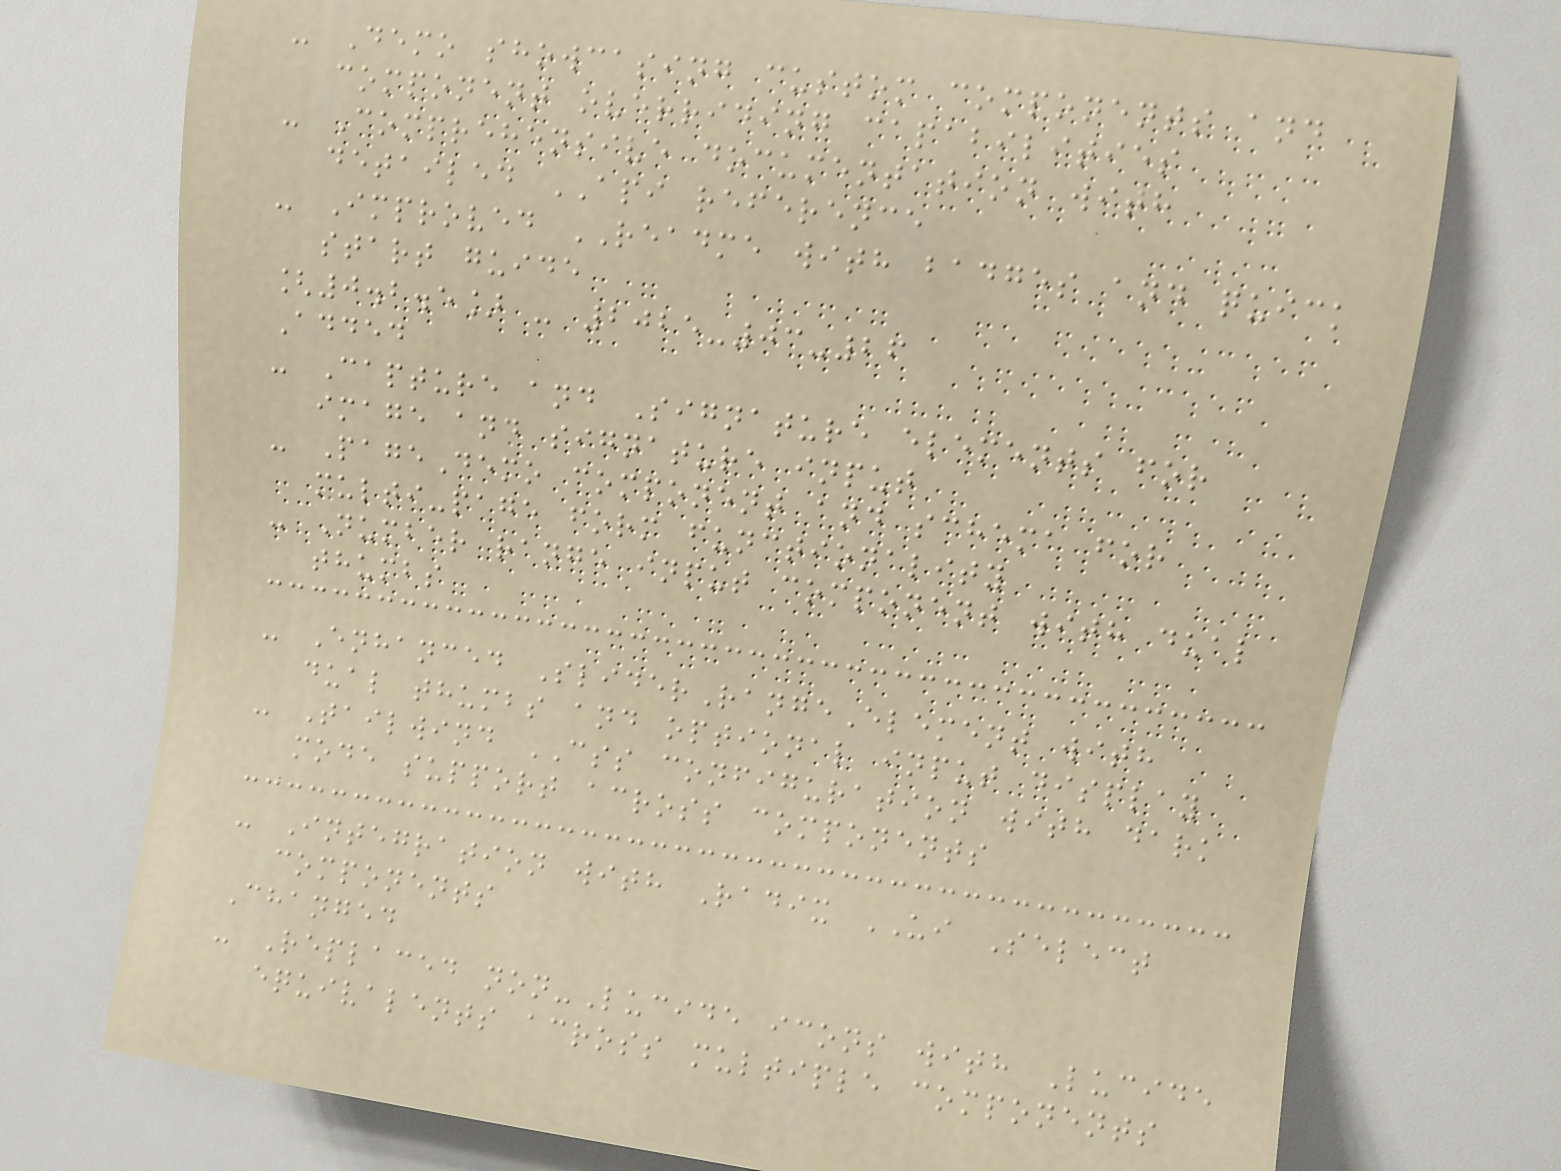- Demo showcasing custom components and
component overriding capabilities
- Comprehensive documentation with
detailed API reference
- Improved README with badges and quick
start guide
[0.2.5] - 2025-03-26
Added
- Capture and Signature elements for
image and signature input
- PageDemo component and schema for
multi-page form functionality
- Number range input component with dual
thumbs
- Enhanced SliderRangeElement with
dual thumbs and optional input display
- Tailwind CSS configuration with dark
mode support across components
- Integration with Radix UI Select
components
Changed
- Replaced non-Lucide icons with Lucide
equivalents across multiple components
